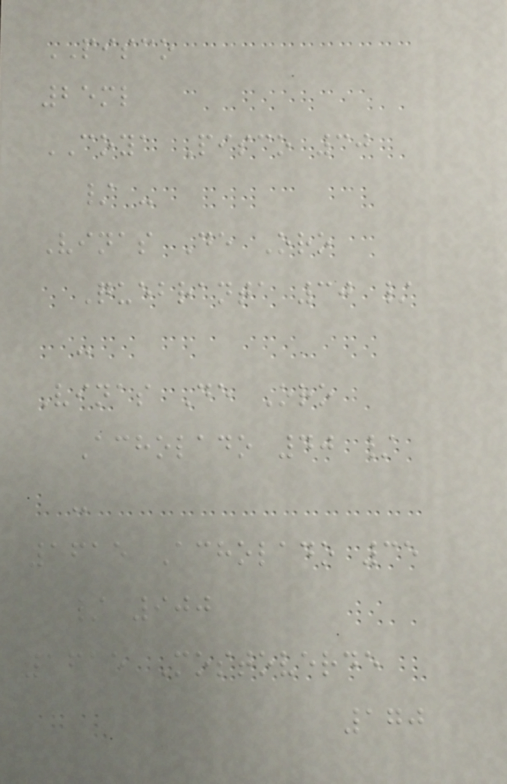PISCO
25ml
COYA Pisco 30
/ -
Vinas De Oro
Quebranta 30 /
-
Vinas De Oro
Acholado 40 /
-
1615 Acholado 35
/ 900
1615 Mostoverde
170
